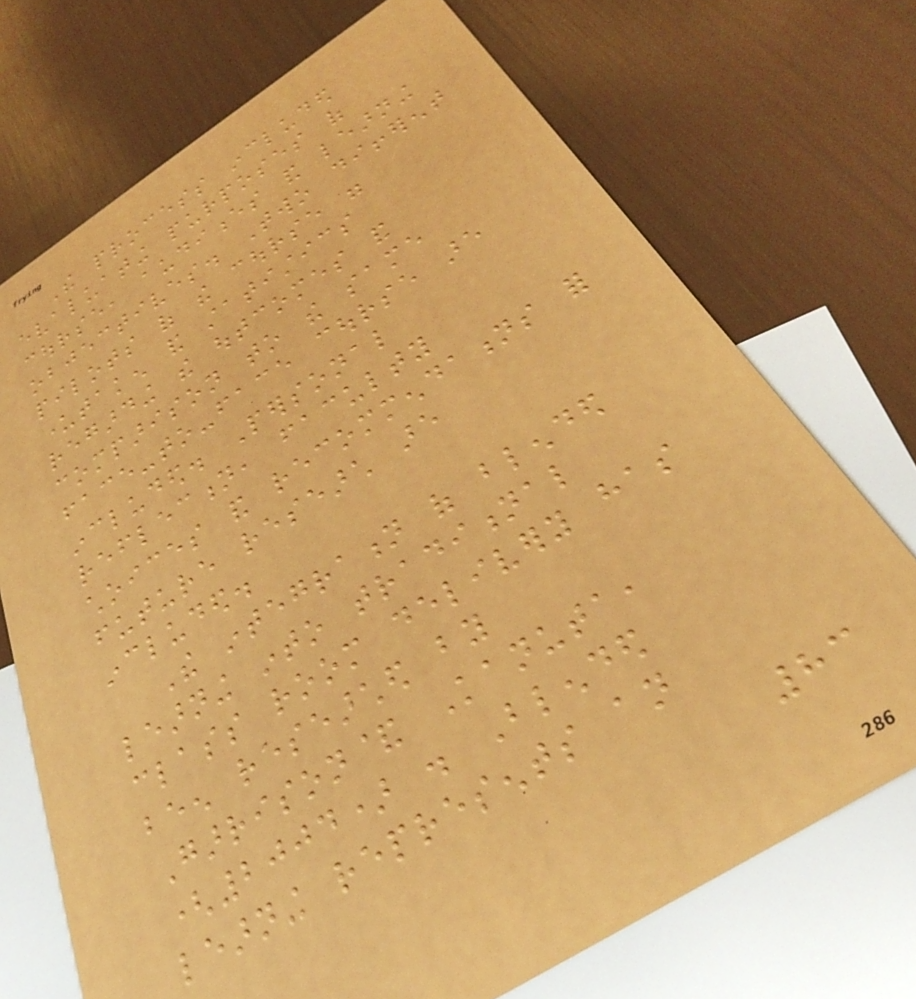The process included
evaluating purposes of
course, audiences and learning
objectives. Two different
pilots of the course were
undertaken and statistics
regarding the outcomes and
comparison to the same
face-to-face course are
included. Personal
reflection, faculty
choices and recommendations for
future research are
included.
The integration of blended
learning into traditional
class room delivery has
been researched by
Garrison& Kanuta,
(2004) . Blended
learning represents an
83
